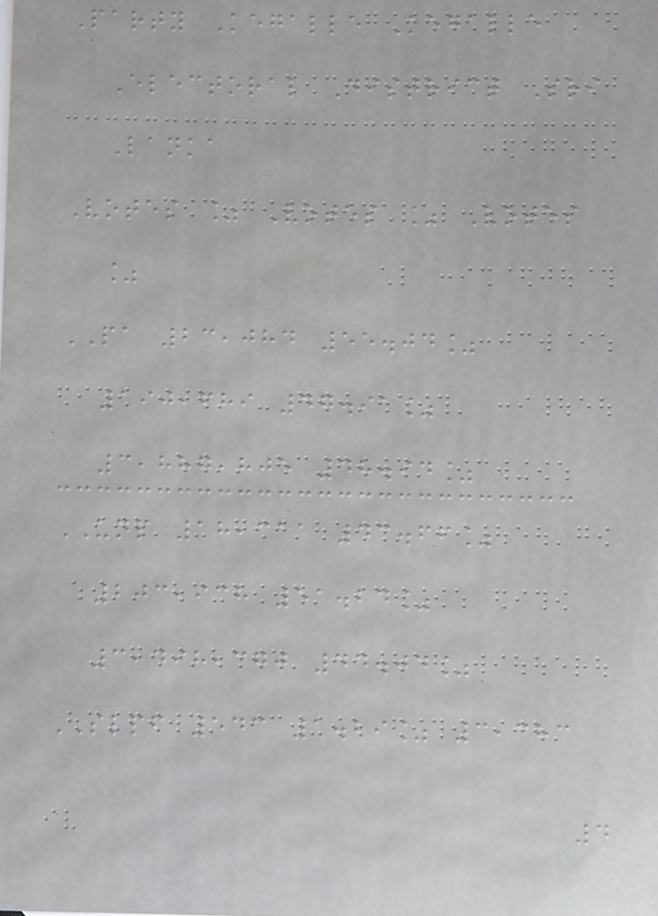Party Kegalle Kegalle
Electoral District Sri
Lanka
Votes % Votes % Votes
%
PA 23,084 55.04%
190,689 47.91%
3,887,805 48.94%
UNP 18,311 43.66%
203,938 51.24%
3,498,370 44.04%
SLPF 543 1.29% 3,383
4
